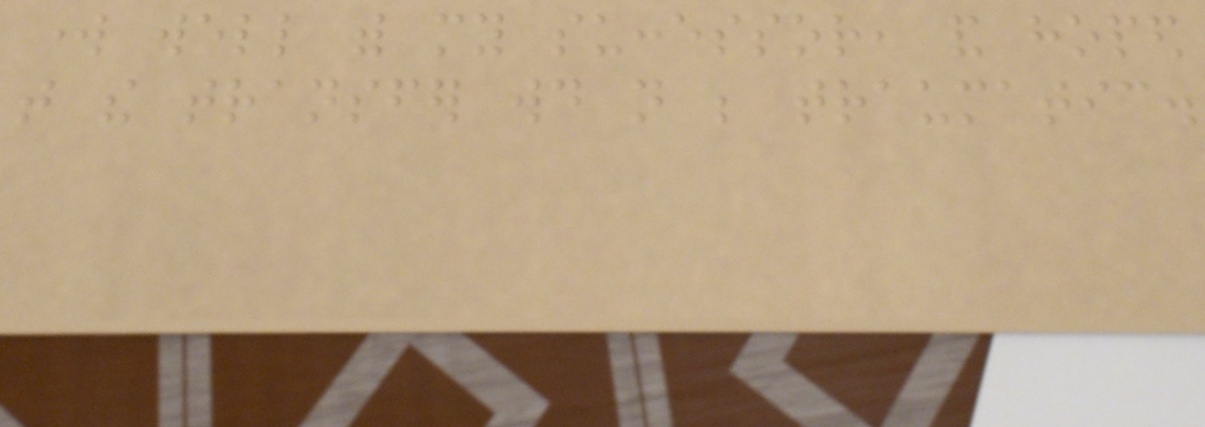work well with my successor, and hoped
that the transfer would not be traumatic.
